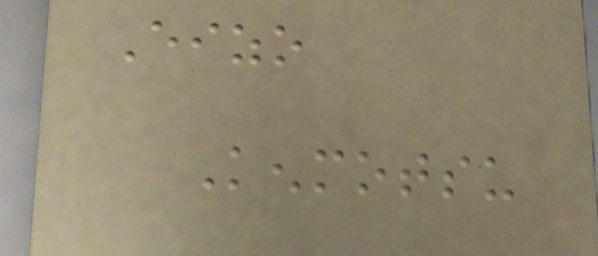Eizo
Kenmotsu
